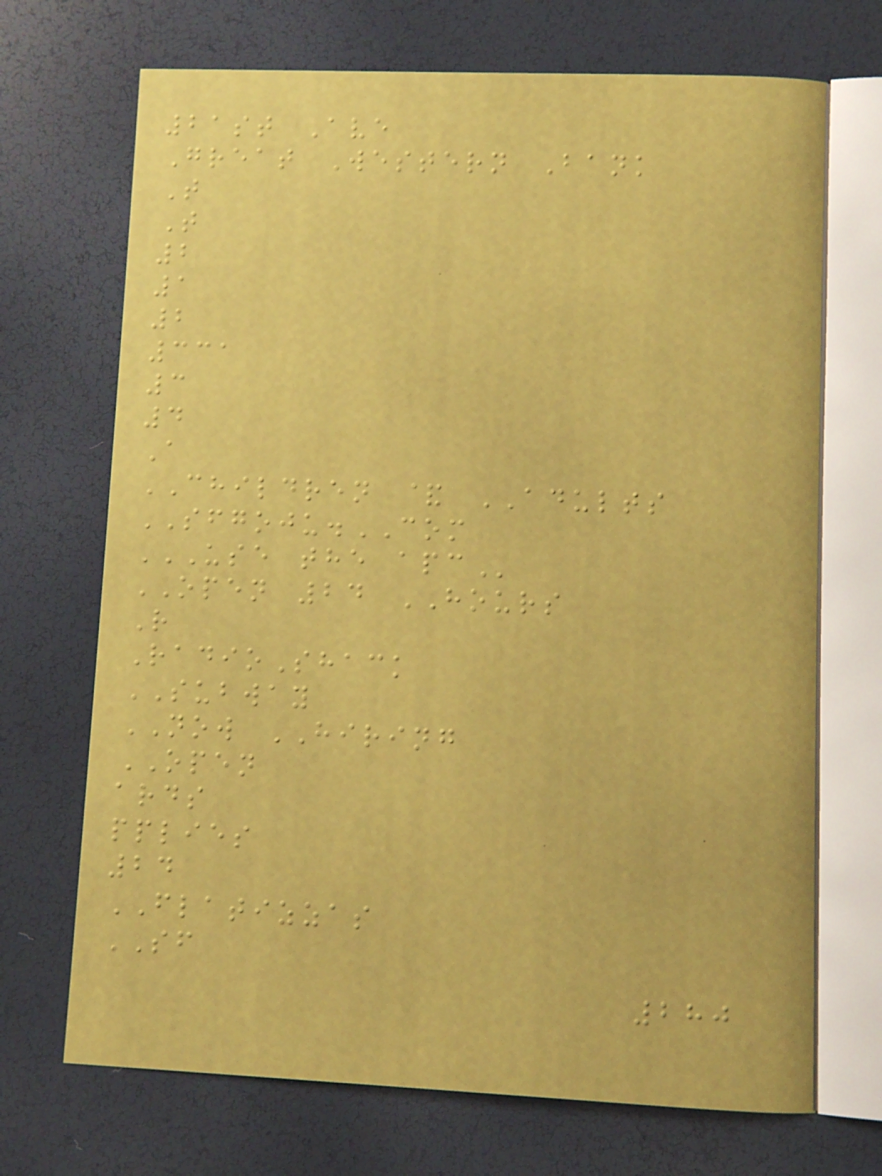21st Ave
Great Western Bank
T
T
2
1
2
331
3
4
A
CHILDREN & ADULTS
SFGOJU.COM
USE THE APC
OPEN 24 HOURS
R
RadioShack
SUBWAY
NOW HIRING
OPEN
ards
pplies
24
FLATIZZAS
SF
280
